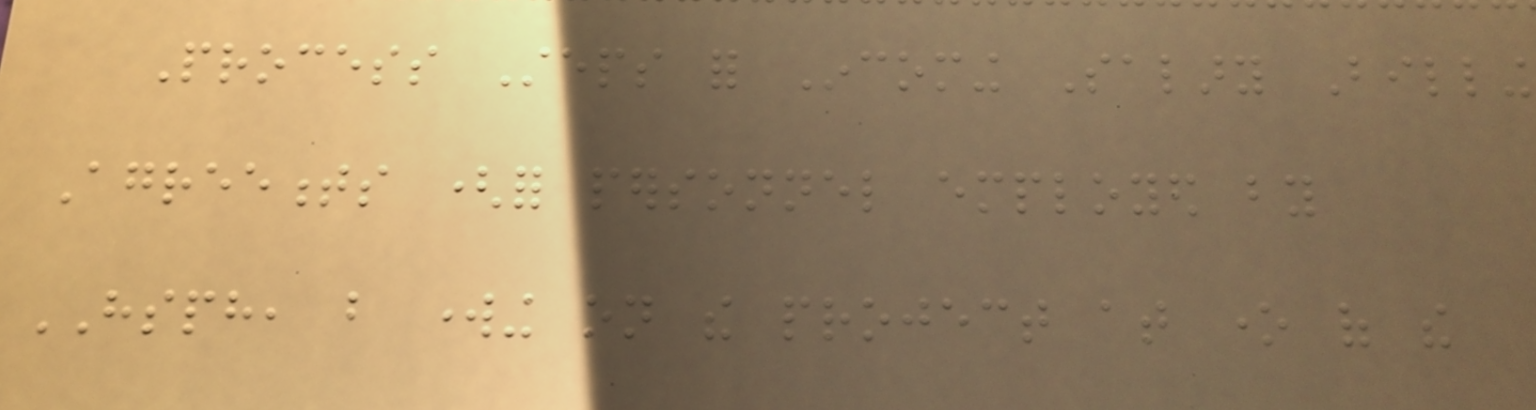Process Steps for Incoming Salary Billing
Agreements (for personnel employed by
HSPH, but working on the project at one of the
